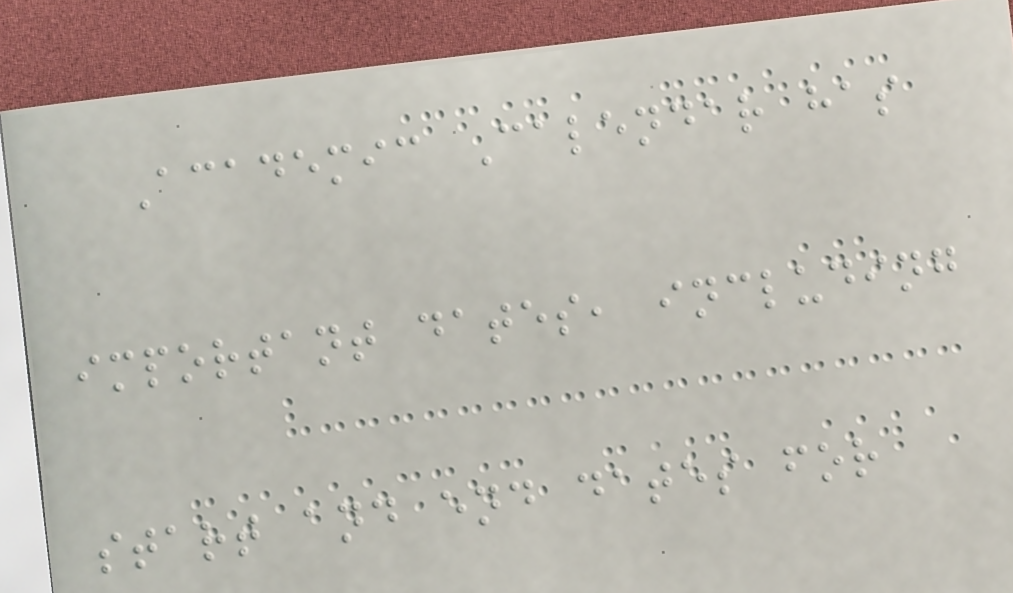Academic Calendar has
important dates, including
start and end dates for
